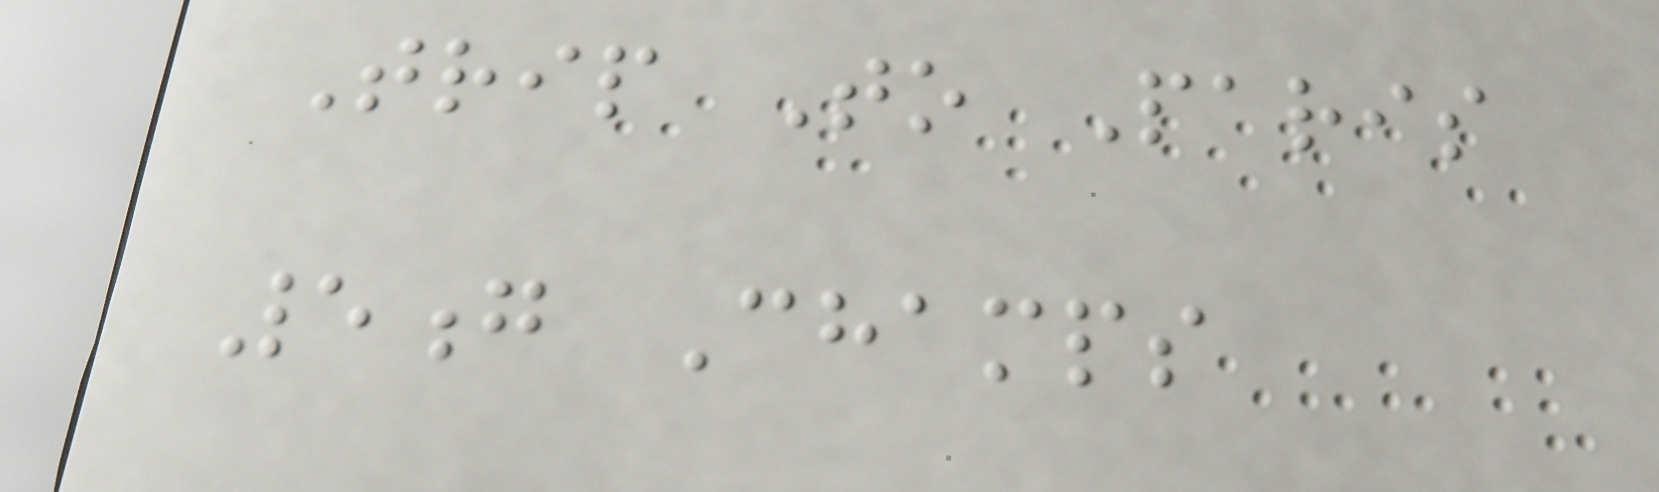Trip To Paris
5g Champs
